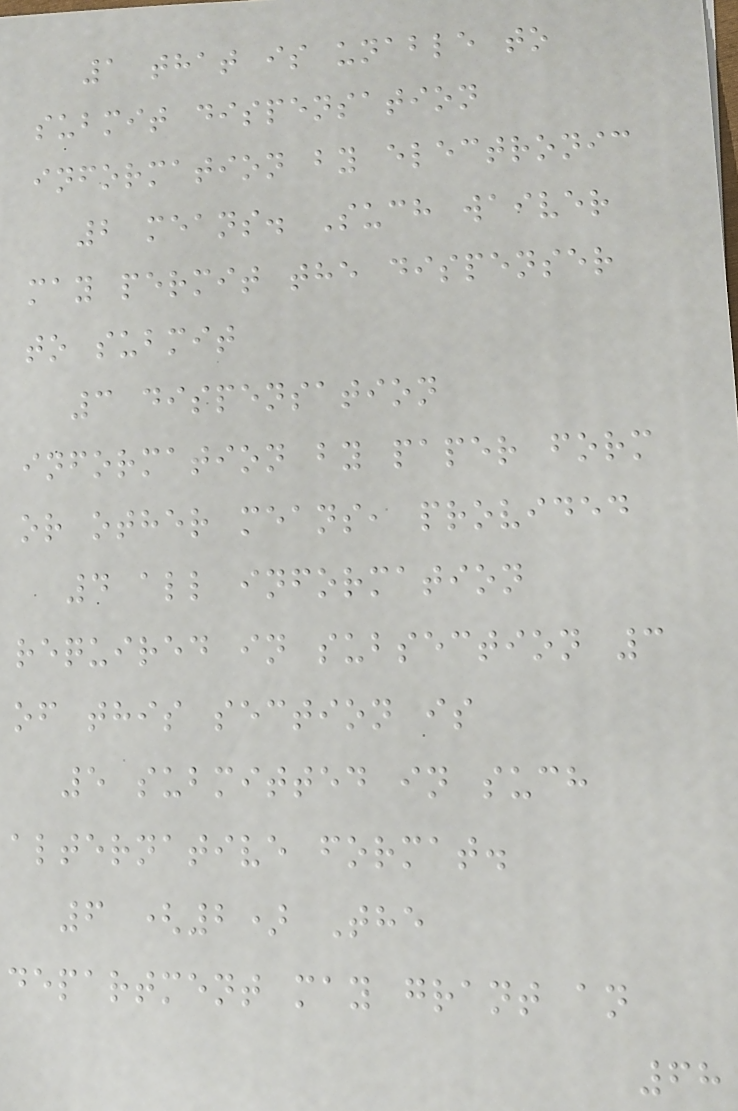1 that is unable to
submit dispensation
information by electronic
2 means. Such waiver
may permit the dispenser
to submit
3 dispensation
information by paper form
or other means, provided
4 all information
required in subsection 3
of this section is
5 submitted in such
alternative format.
6 (2) The
department may grant an
68
